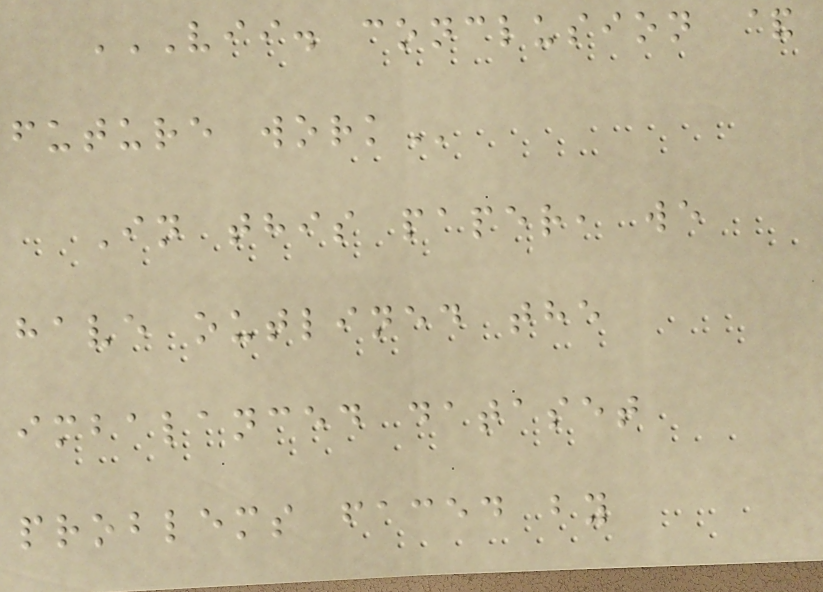VII. CONCLUSION &
FUTURE WORK
In this paper, we
have outlined the
imbalanced dataset
problems faced by
